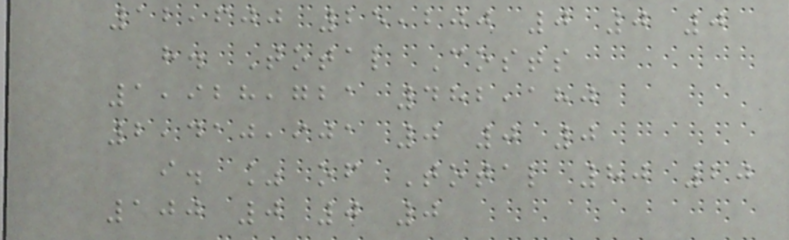12,600 25,200 0 0 0
h. Total Costs
1,928,721 482,180
2,410,901 0 0 0
i. % of Total 80 20
100 0 0 0
